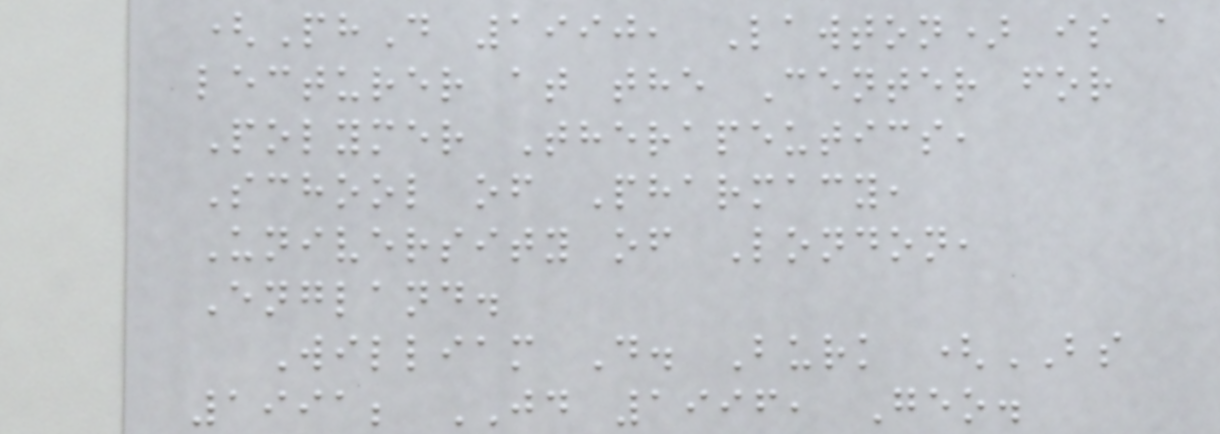(PhD 1990, Lawton) is a
lecturer at the Center for
Polymer Therapeutics,
School of Pharmacy,
University of London,
England.
William D. Burk (BS
1991; JD 1996, Geo.
